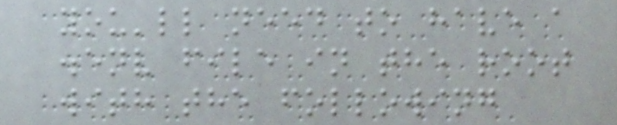you'll need to have a
.env file in the root
with the following
